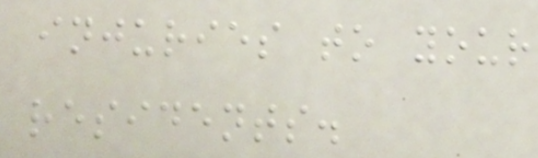injuries to your
residents.
